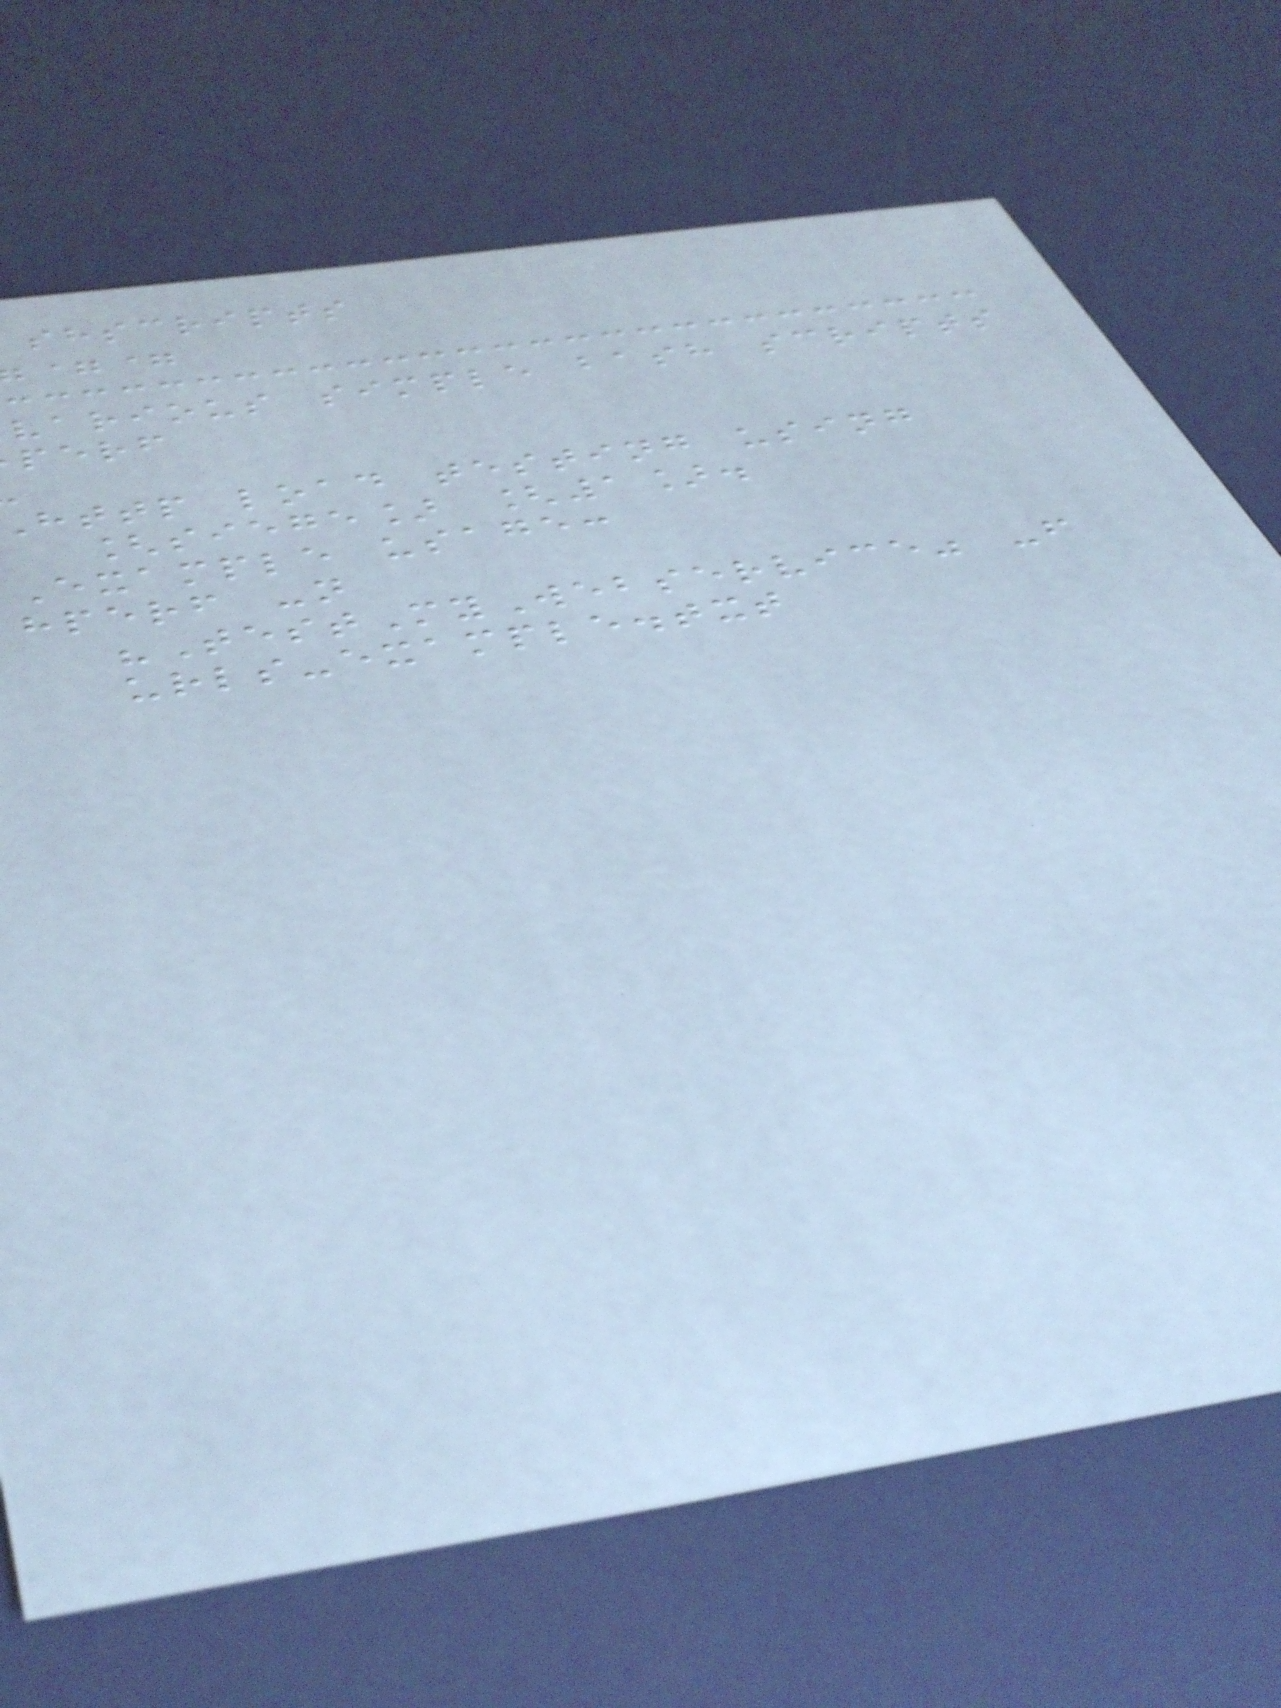shscripts
==
various simple bash scripts
perf
http load testing using
[siege] [1].
Example usage:
hperf -n
"TestMyWebservice" -f
urls-example.txt
